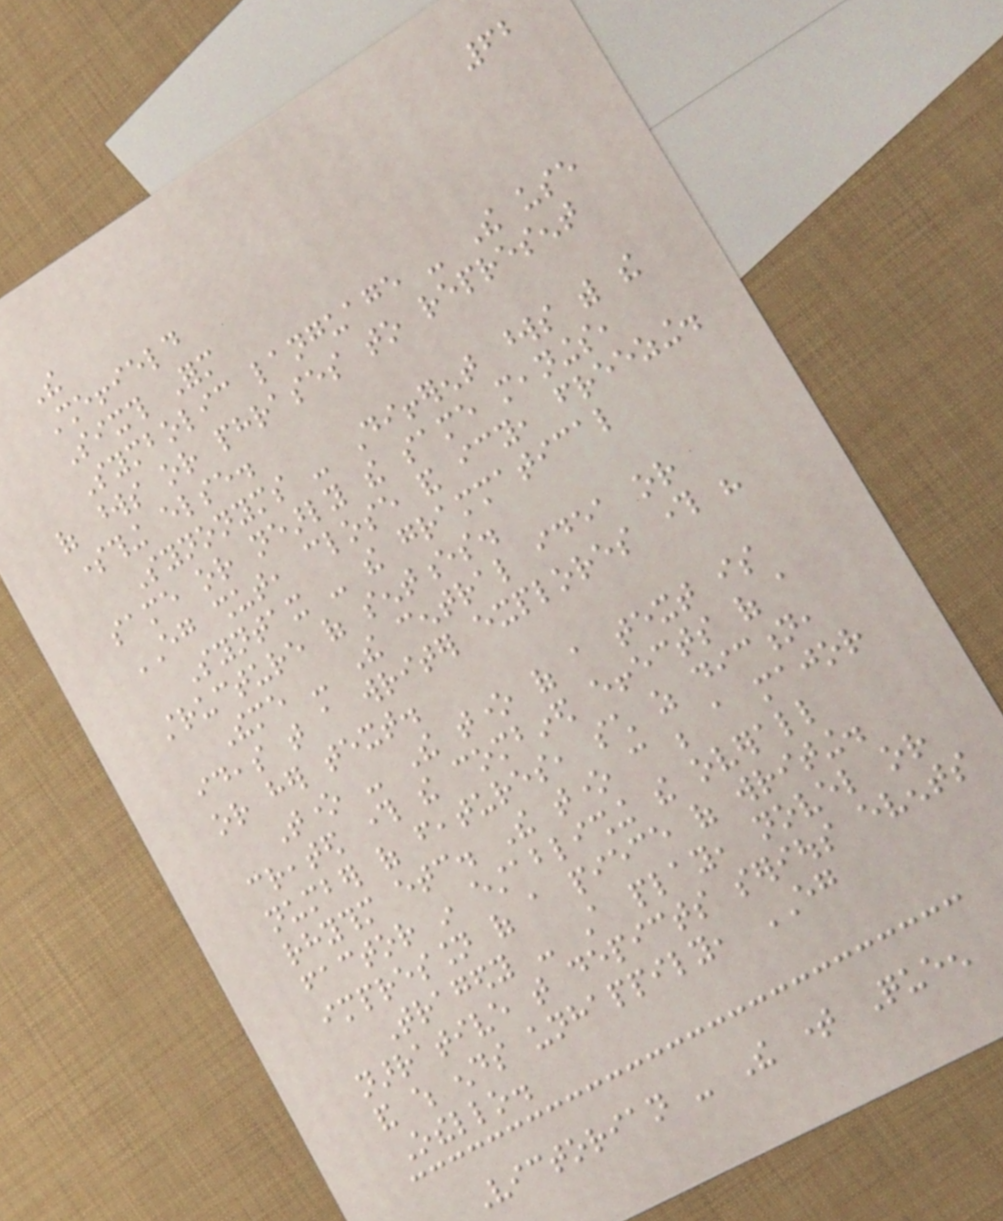62
The
Sheffield
Sixth Form
Symbolic language - The use
of words or phrases to represent
something else.
Synonyms - Different words with the
same or nearly the same meanings,
EG shut, close and icy, freezing.
Syntax - the grammatical
structure of sentences.
Theme - The central idea or
ideas that a writer explores through his
or her text.
Tone - The tone of a text is
created through the combined effects of a
number of features, such as diction,
rhythm etc. The tone can be a major
factor in establishing the overall
impression of a piece of writing.
Tragedy - A play, novel or
narrative that depicts serious events
and which ends unhappily, EG
Othello.
Victorian - The time Queen
